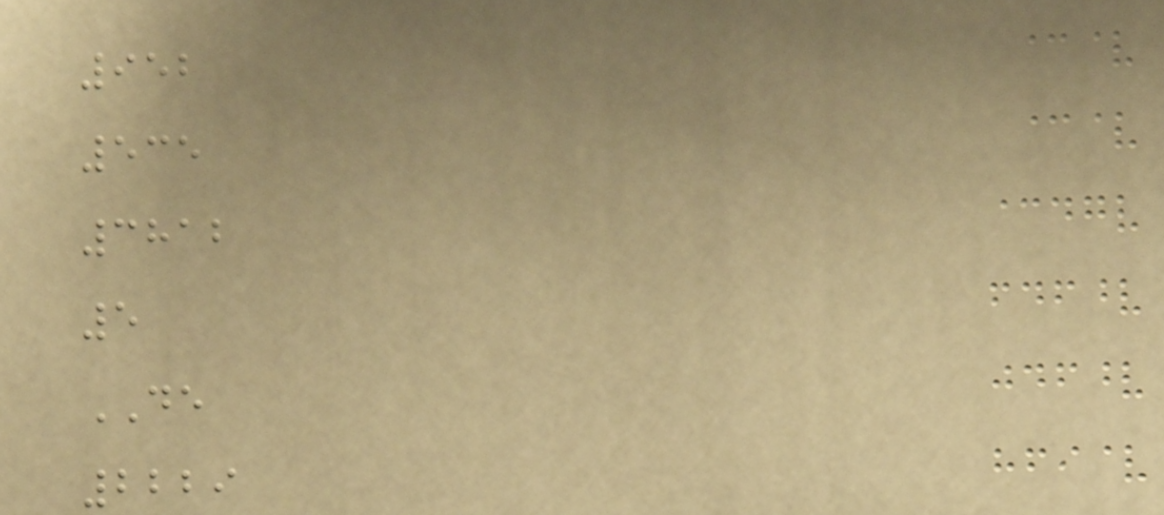952
535
3812
5
DE
2229
